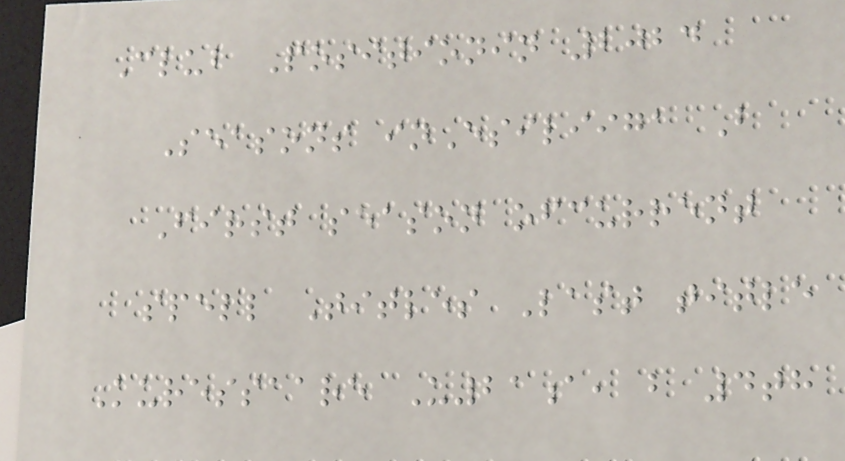Club Positionin 2024
Seasons inEsiliiga B
First season ofcurrent
spell Titles Last title
Kuressaare U21a, b 4th
